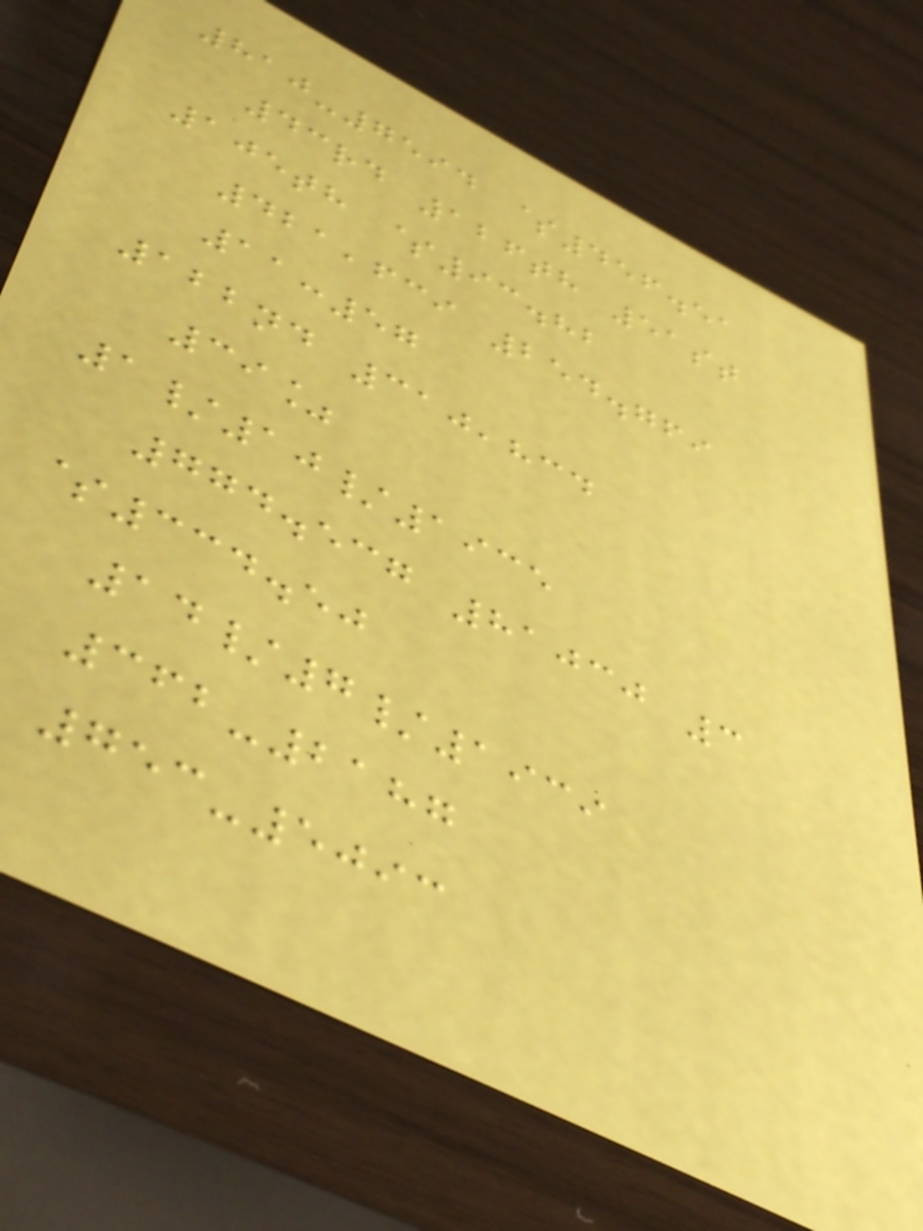810-7594 $456.51
43rd 126th 51st
105th $93.82
421,639 254.769
11:57
122nd 310,834
39%
1/10/1935
774.537 81030 3
$334.50
14/7/1939
362-2187
753-5093
